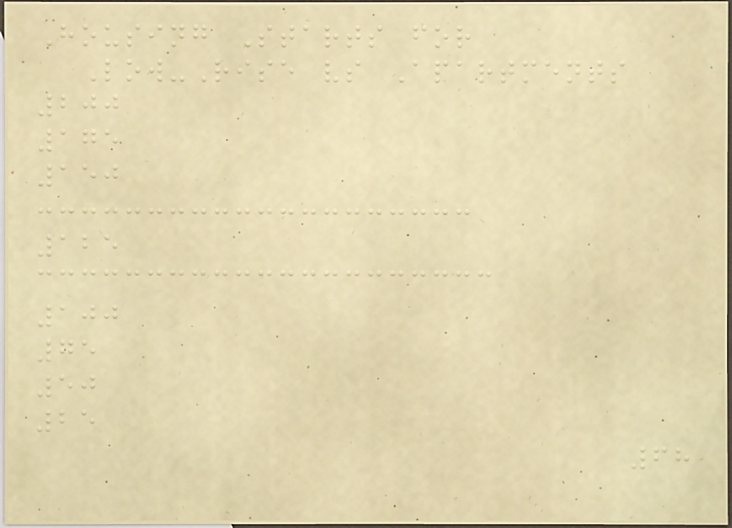Housing Starts for
Low-Rise vs Apartments
200
175
150
125
100
75
50
25
68
